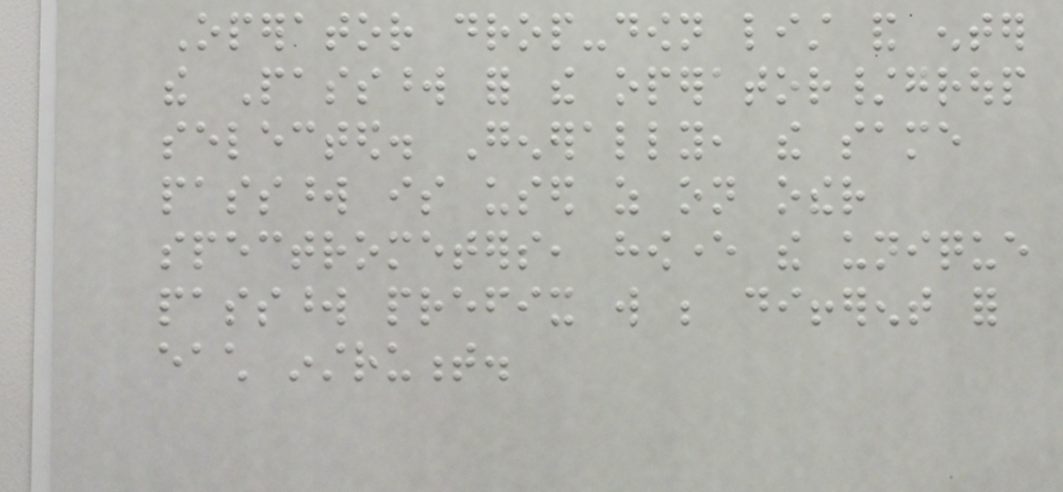Operator drop-down list and enter
the Password for the operator/group
selected. Generally, the same
password is used as on other
spectrometers, however the unique
password prefix will be different for
each instrument.
